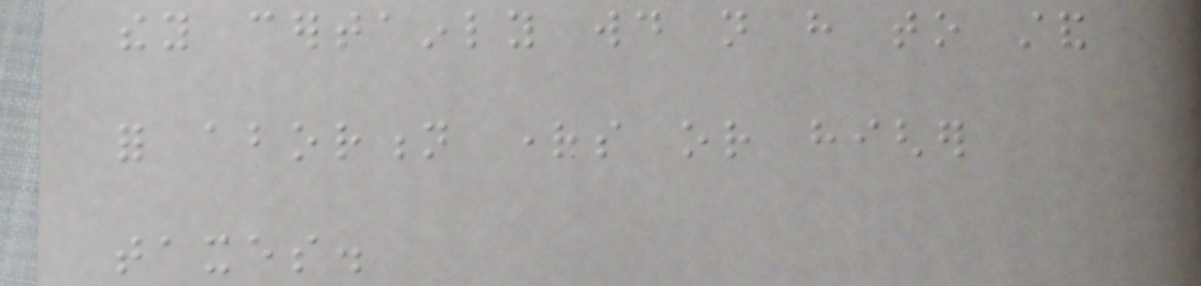they certainly would not have to stand
for abortion rights or higher
taxes.
